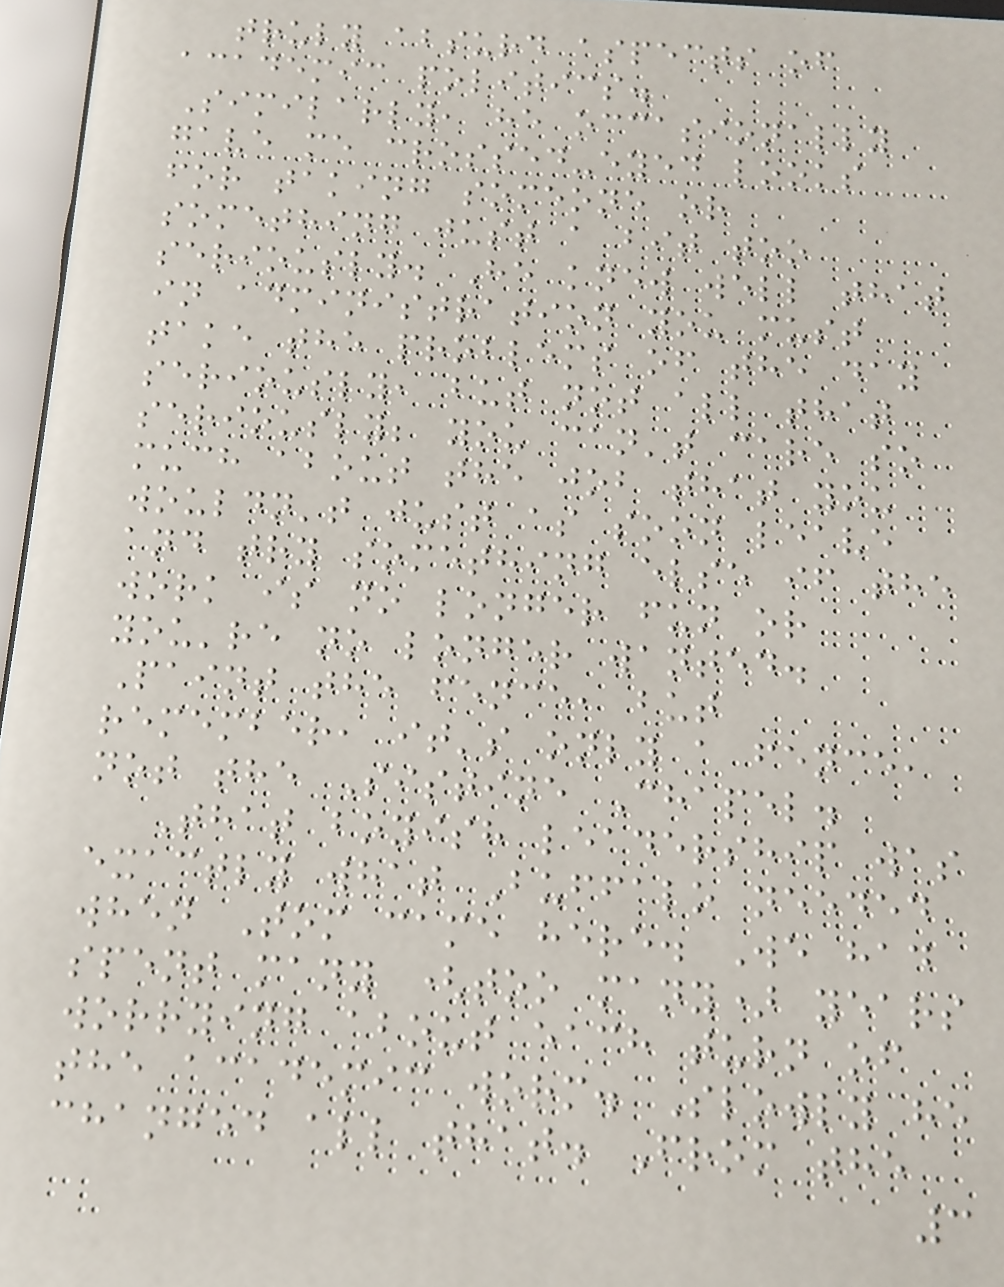truly absurd aspects of
academic politics.
Similarly, he occasionally
gave me crossed-eyed looks
for taking someone or
something just a bit too
seriously. He knew well that
in administration you must
take the problems of the day
seriously, but not all that
seriously; you can't care so
much about the job that you
wouldn't just as soon leave
and try something else if the
work is no longer fun or
you're no longer wanted.
Paint the fence, but
remember, it's only a fence,
not the Sistine Chapel.
That boyish leadership was
exactly what Buffalo needed
when Tom came here. We had
spent many (too many) years
worrying about each turn of
the academic worm. Slowly he
changed all that. From the
3
